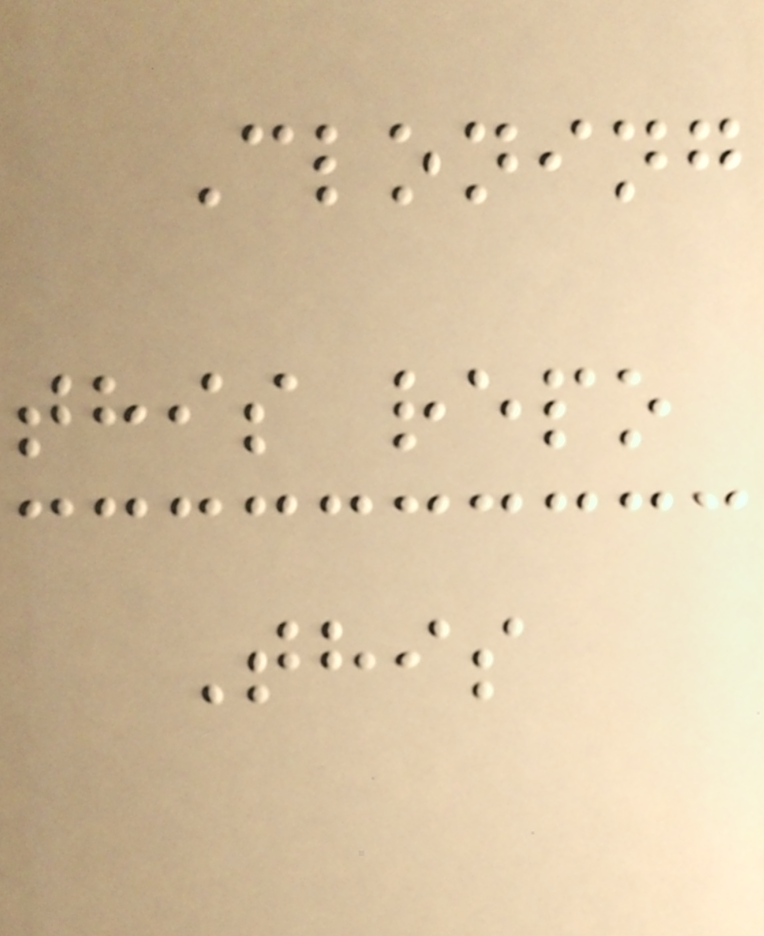Cloning
this repo
This
